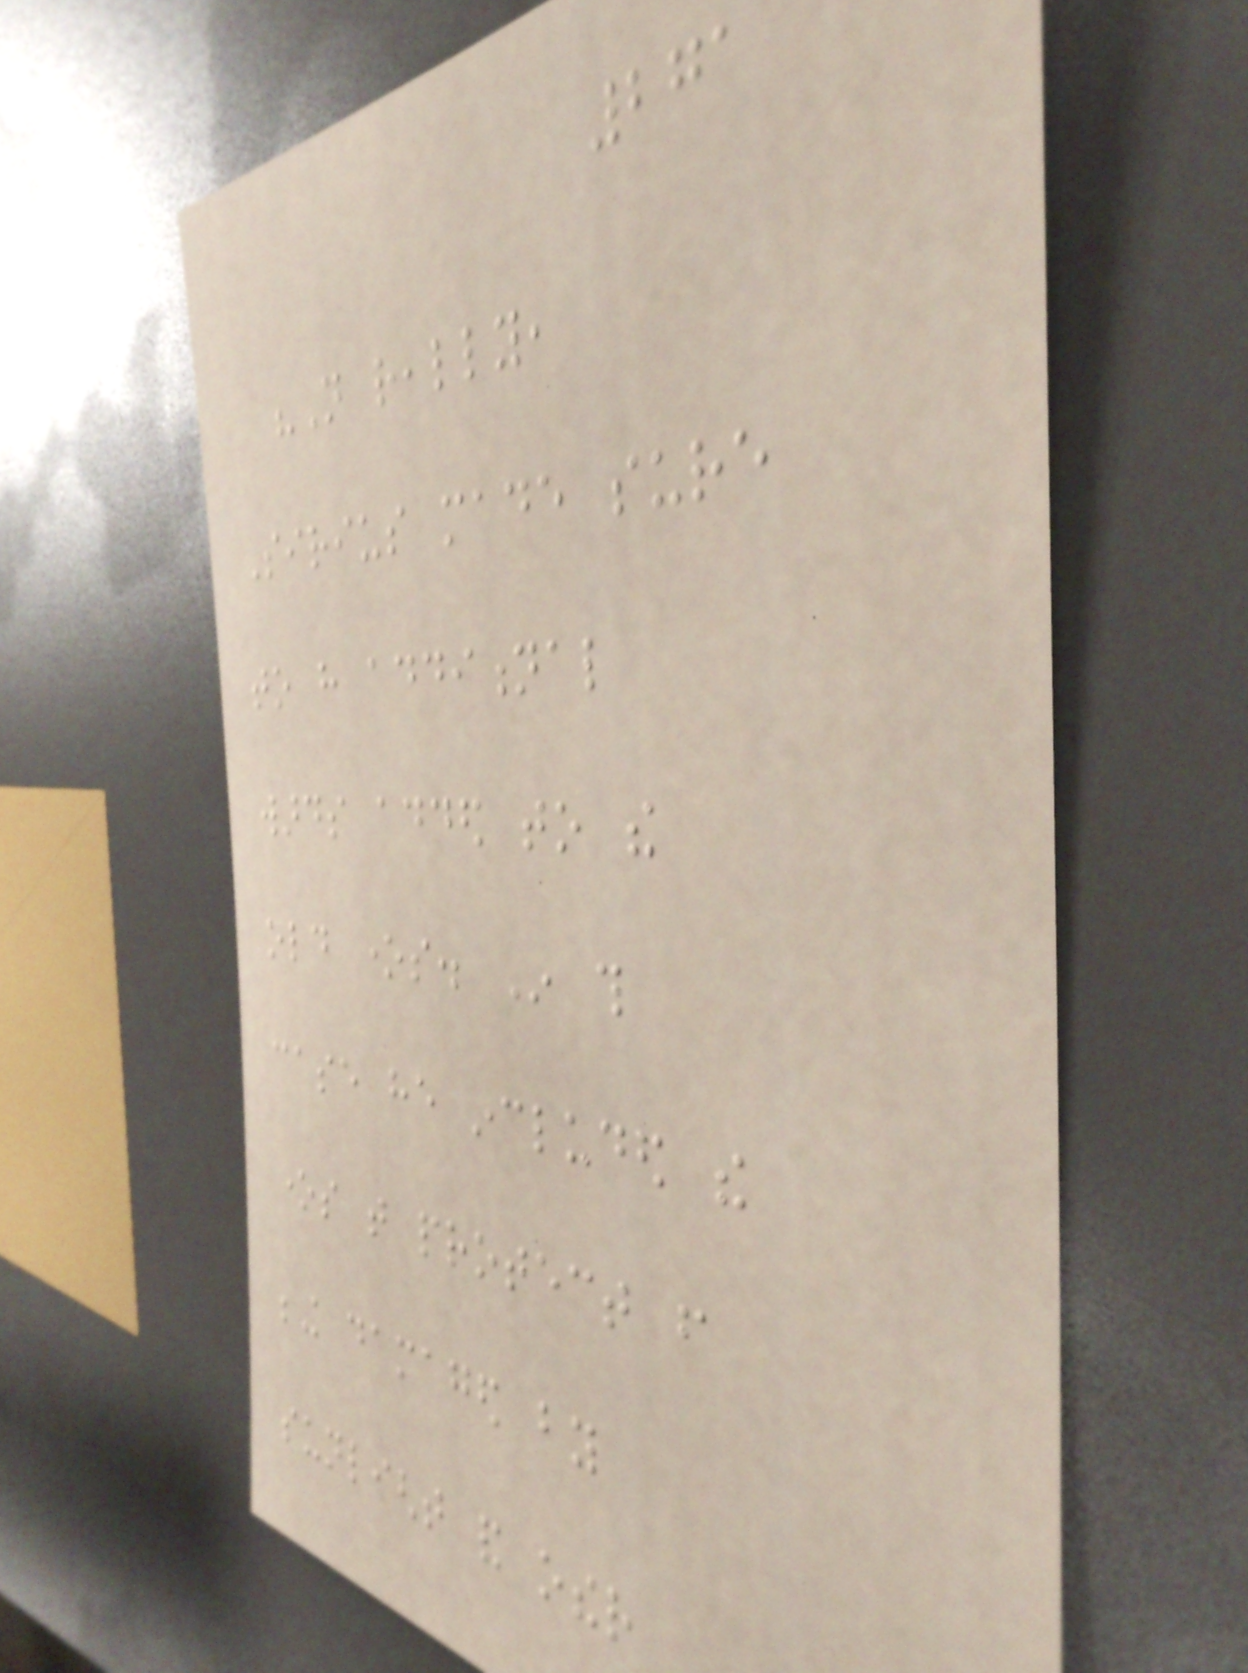271
"Not really,
Sirius made sure
to have additional
wards added to the
old ones. In this
case he included the
ones that protect from
being damaged by
sunlight and other
